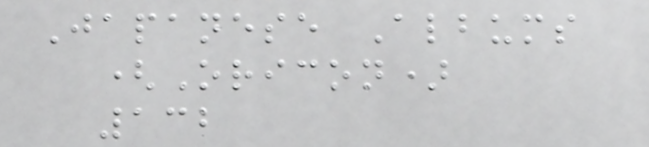Japanese Albums
(Oricon)
132
